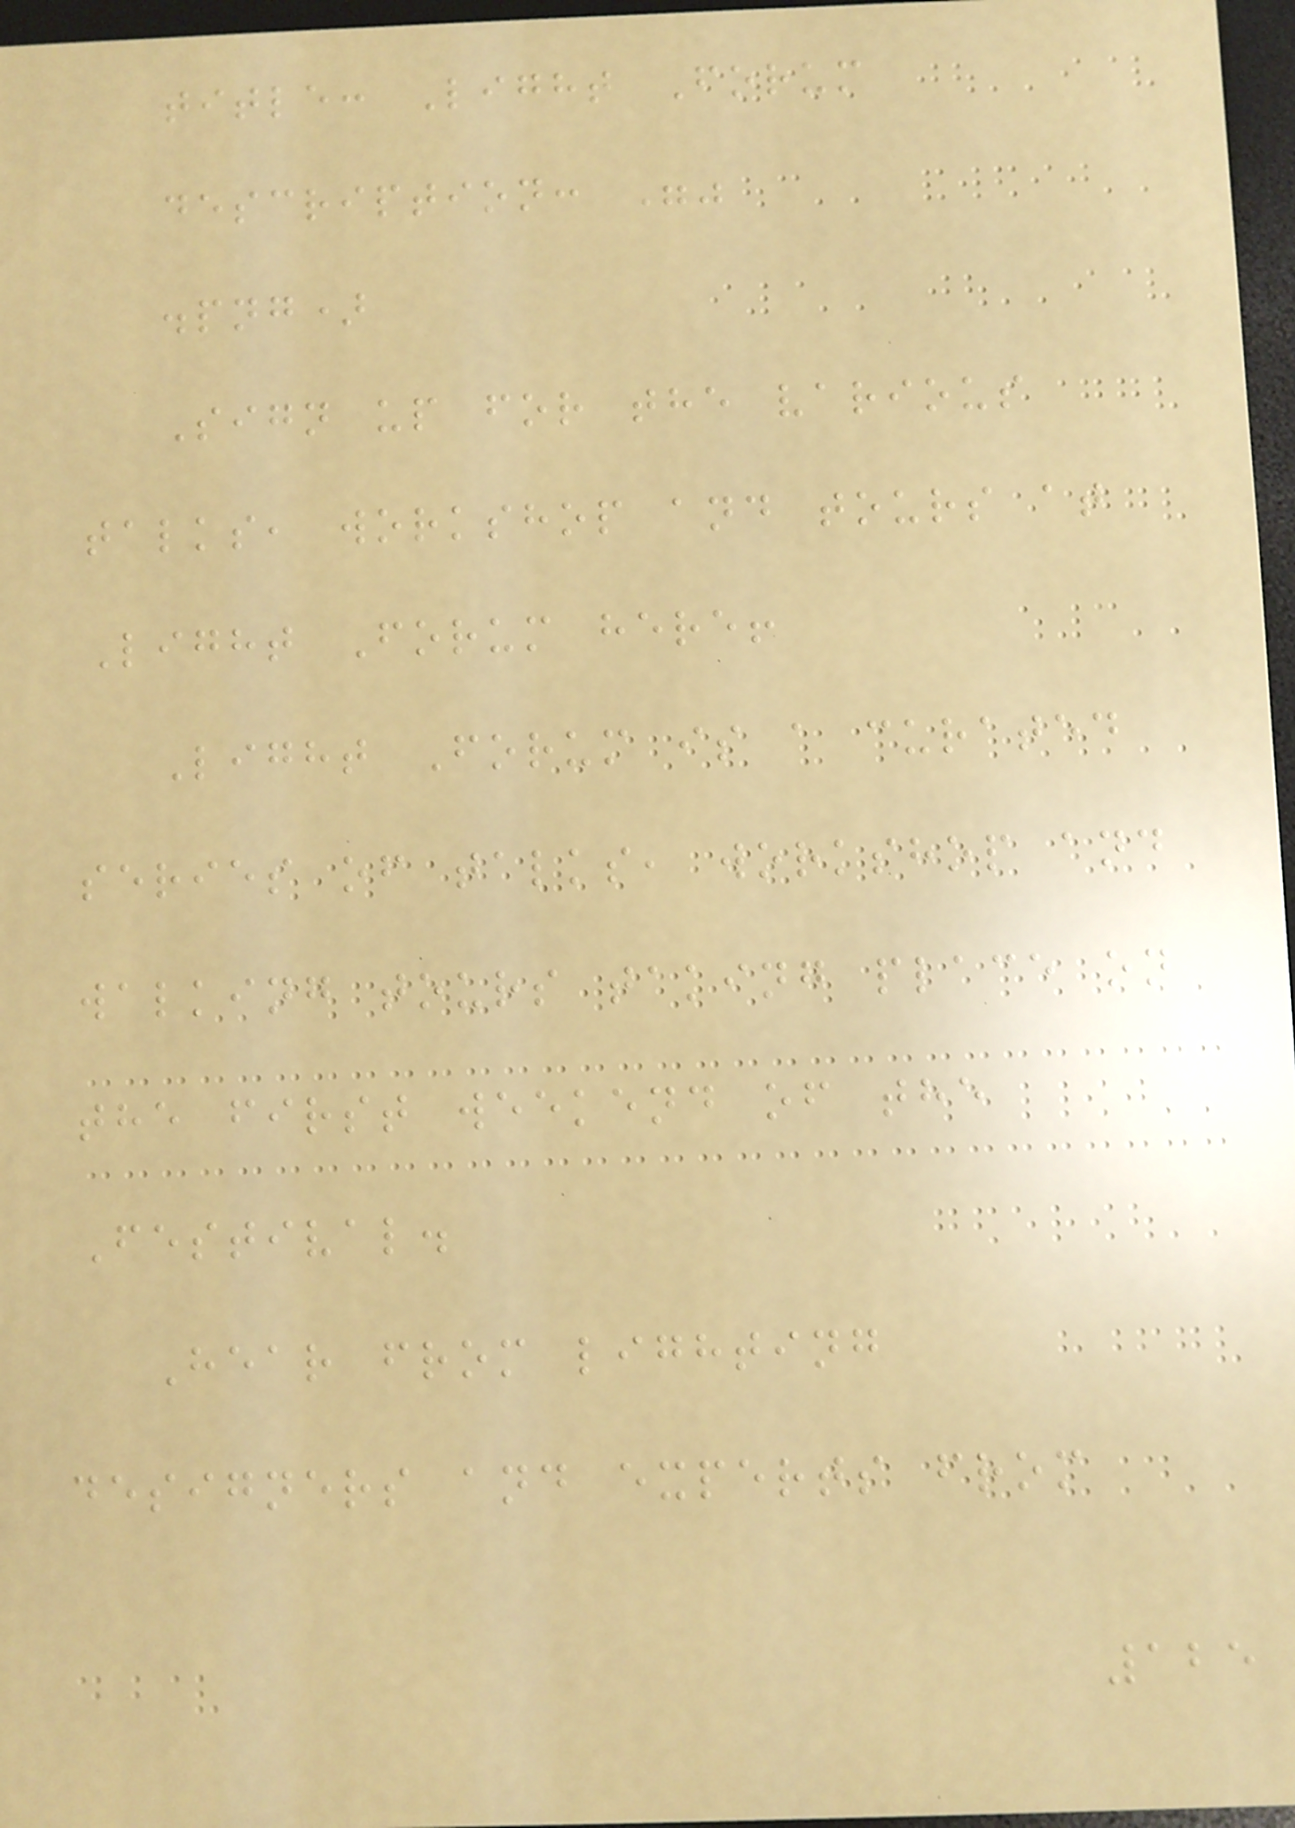title: Light Forum
description: ""
.png)
Sign up for the various
talks, workshop and tours at
Light Forum here!
Light Forum is a curated
series of talks, workshop and
walking tours taking place on
the first weekend of the
Festival.
Hear from lighting
designers and experts from
125
